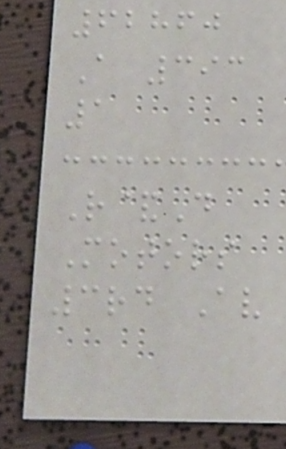62860
A 393
1
R&D
Motors
3rd Av
